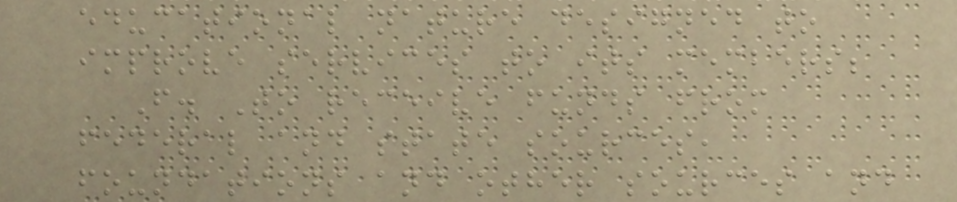educational nature designed to
improve services to its members;
F. To receive funds from
federal and state sources,
foundations and other sources and
